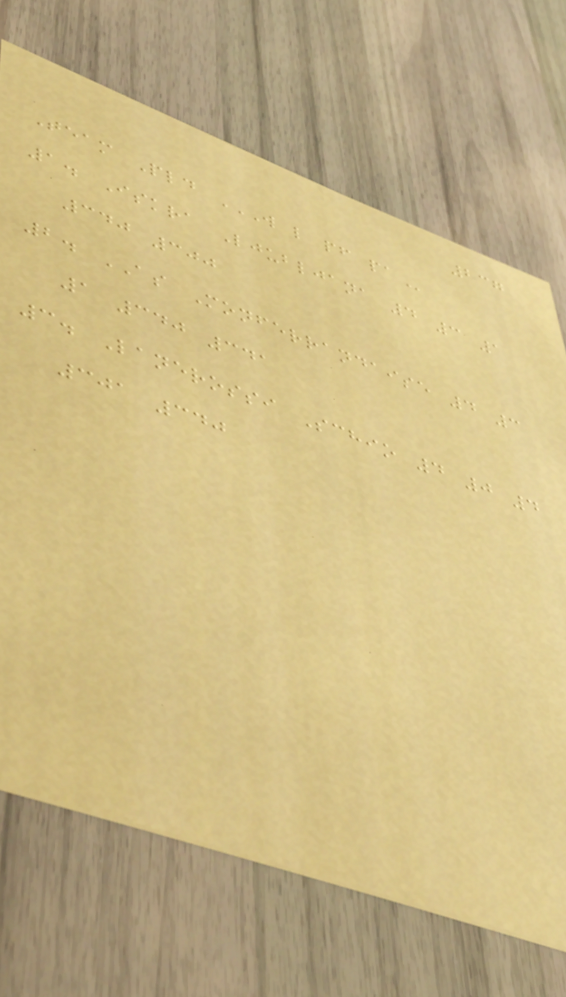237
Team Pld W L PF PA
1. Iskra Ljubljana 4 3 1
340 300
2. AS Monferrandaise 4 3
1 340 341
3. Lanerossi Schio 4 0 4
301 340
